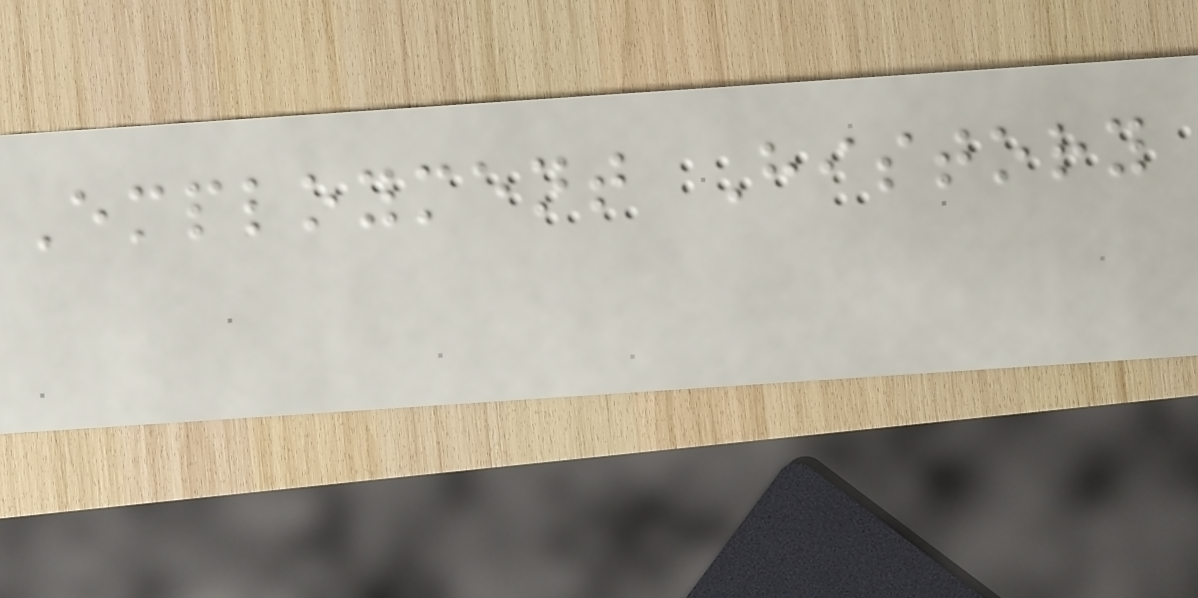Employment History
